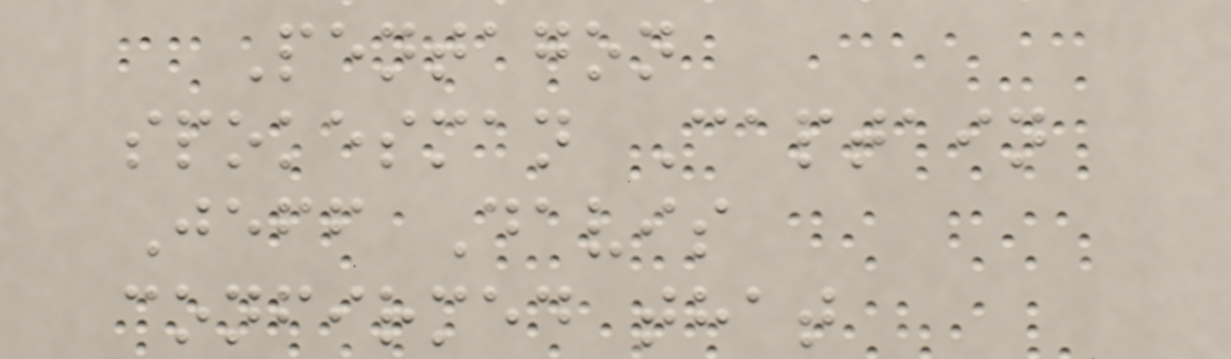Pentagon
spokesman Captain
Jeff Davis
confirmed that
